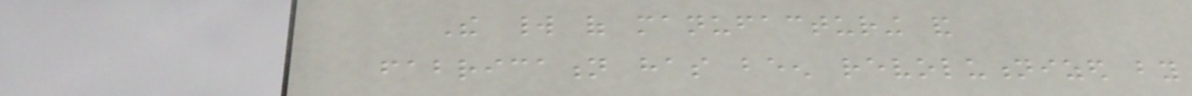The world of manufacturing and
fabrication has been revolutionized by
